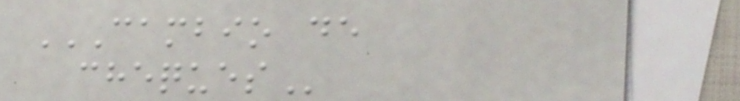CAMBIO DE
CHEQUES
